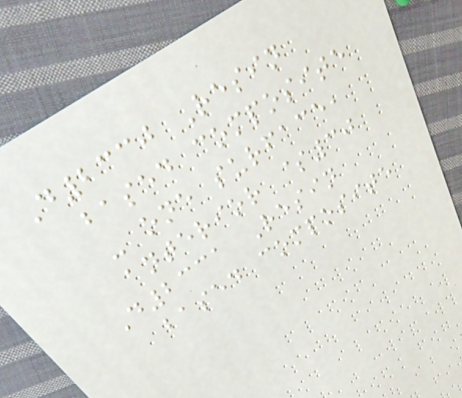D2330 Resin
based composite
- one surface,
anterior $30
D2331 Resin
based composite
